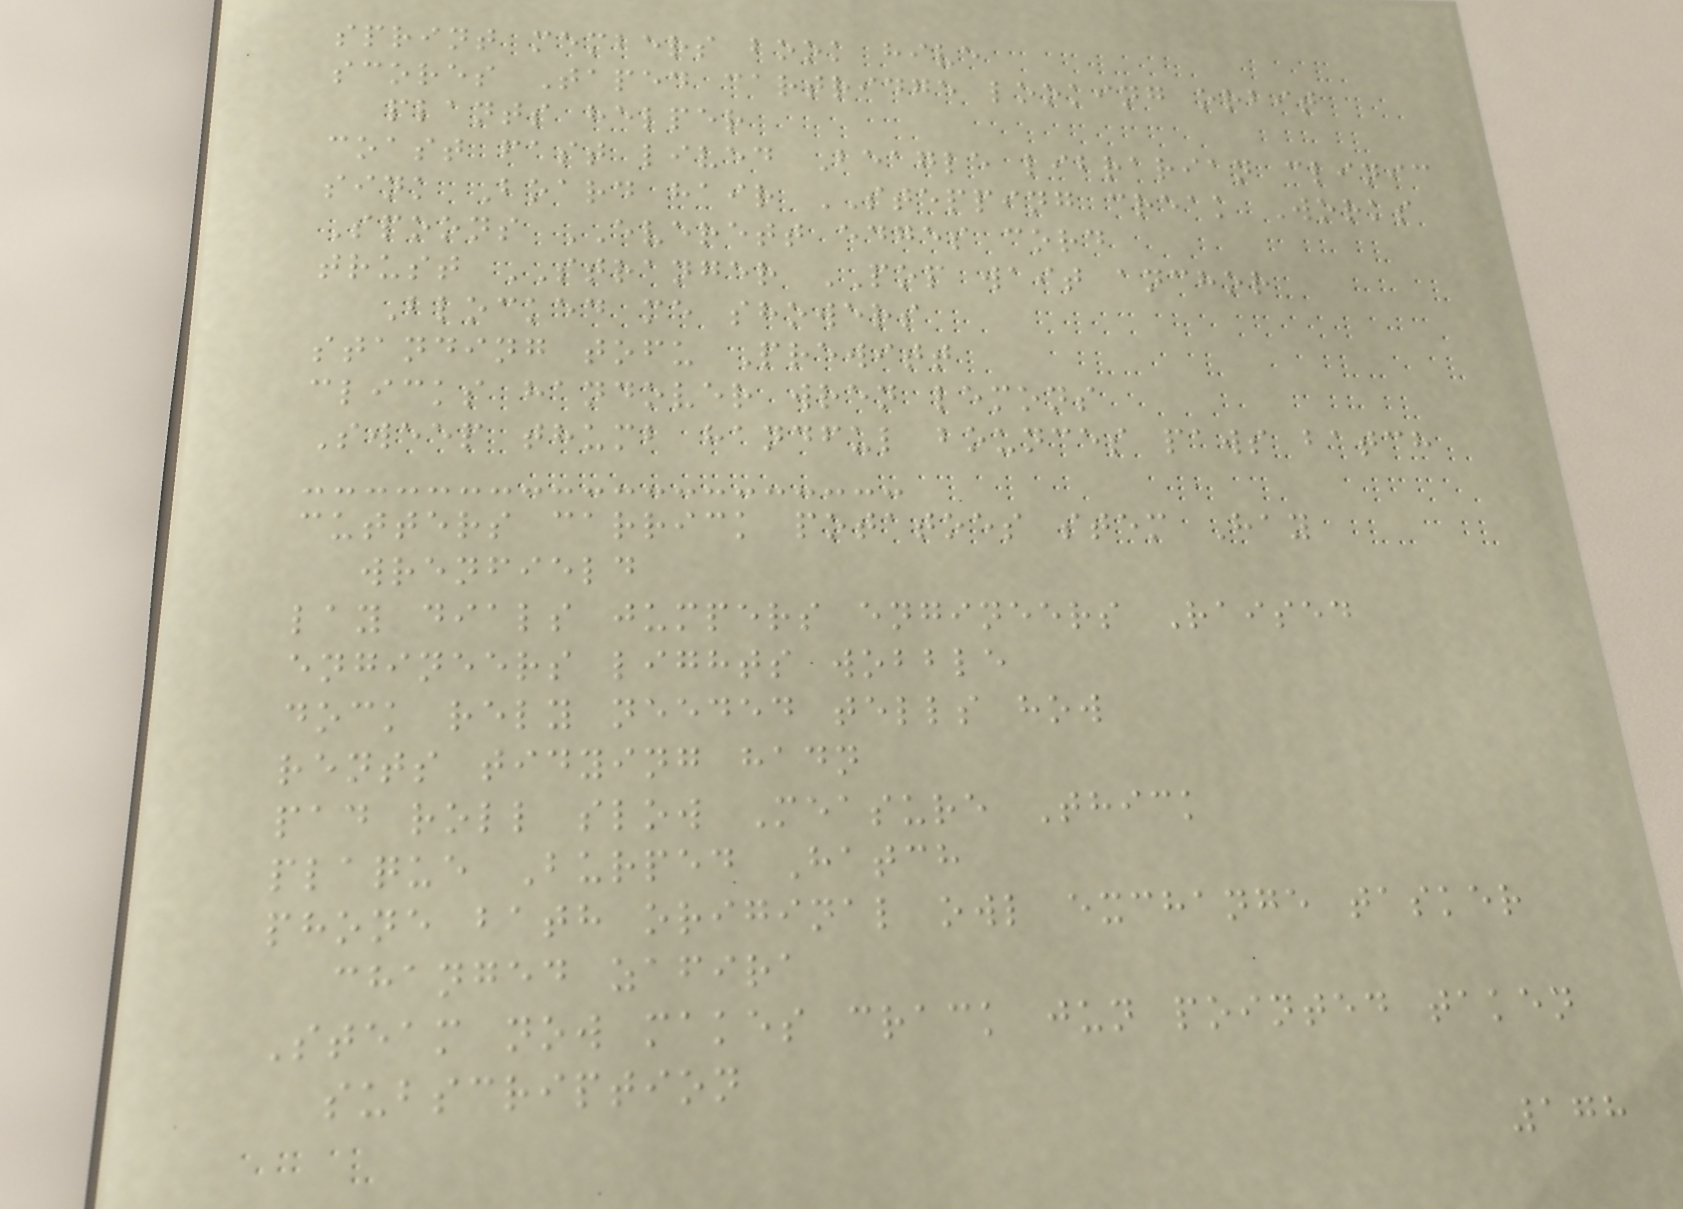sprint members book hive
scores Taped cartridge looking orbit
plants helper
coast fast lived Beagle librarian clinic
sink Board hair STEPPING creak Works
Spoons EVERETT edges cord
trust STRANGER POP wait anchor
Blocked me showers
standing tofu Prewitt
clicks handover wren lemons
Sweep thumb handful bounces paws batch
cutters carrick potatoes stem Hay
wrenfield
lay dials jumpers engineers Raised
engineers lights wobble
dock rely needed tells how
rents tidying hadn
pad roll slow Measure Thick
plaque Burped Hatch
phone bath original owl exchange tasker
changed zafira
Steam now makes crack jun pointed taken
subscription
178
